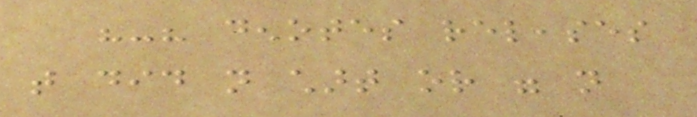"-" denotes releases
that did not chart or were not
